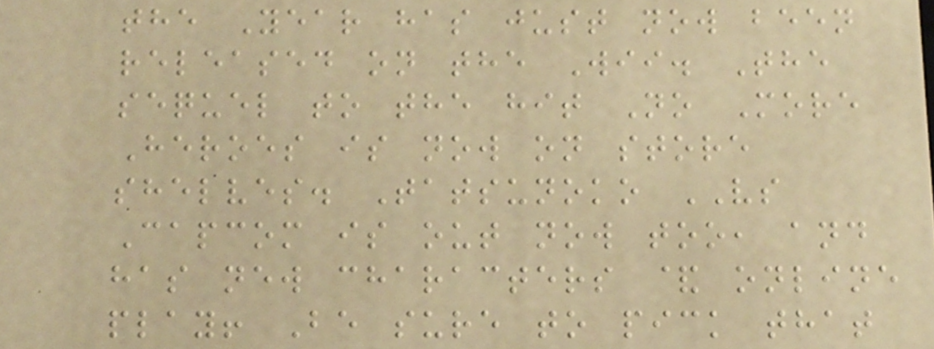the Year has just now been
released on the Wii. The
sequel to the hit No More
Heroes is now on store
shelves. Tatsunoko VS
Capcom is out now too, and
has new characters & online
play! Be sure to pick that
